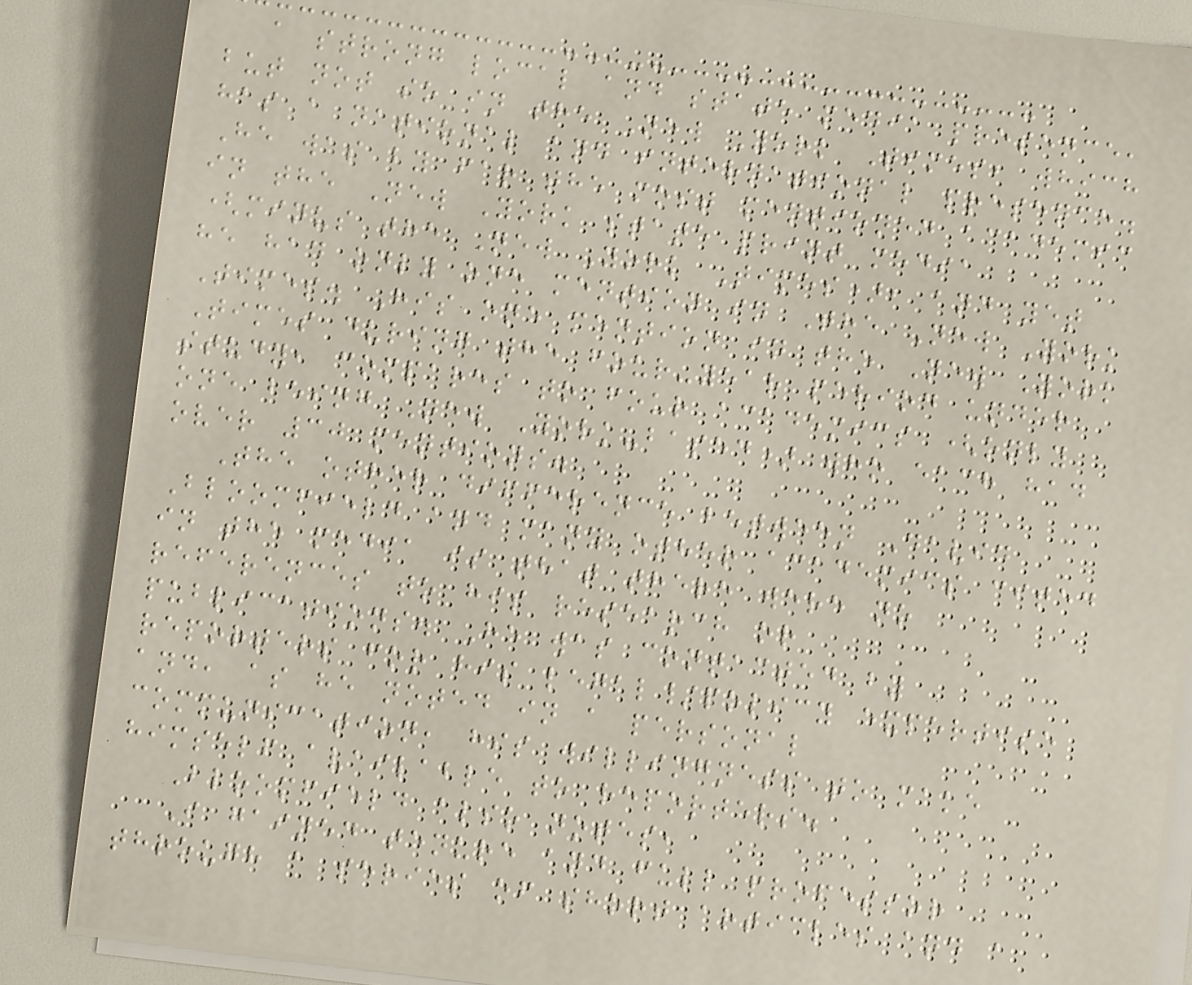a strong local and state media presence,
but not so in the New York Times, which
has a national and international presence.
He was by far the most mentioned academic
in the New York state print media
(minus the New York Times), and yet
he had only one mention in The New York
Times. His one mention in the New York
Times during the four-year period under
study, compares to four academics (only
one being New York-based) who each had
over 30 mentions.
The other difference between David
Bloomfield and many other academics cited
in the media is that there were no
references to his research or
publications. He was contacted by
reporters for his legal/policy expertise
and, as he noted in a personal
communication, his willingness to make
himself available to reporters.
Bloomfield also notes,
I gained tenure and full professor
through a series of short articles and a
